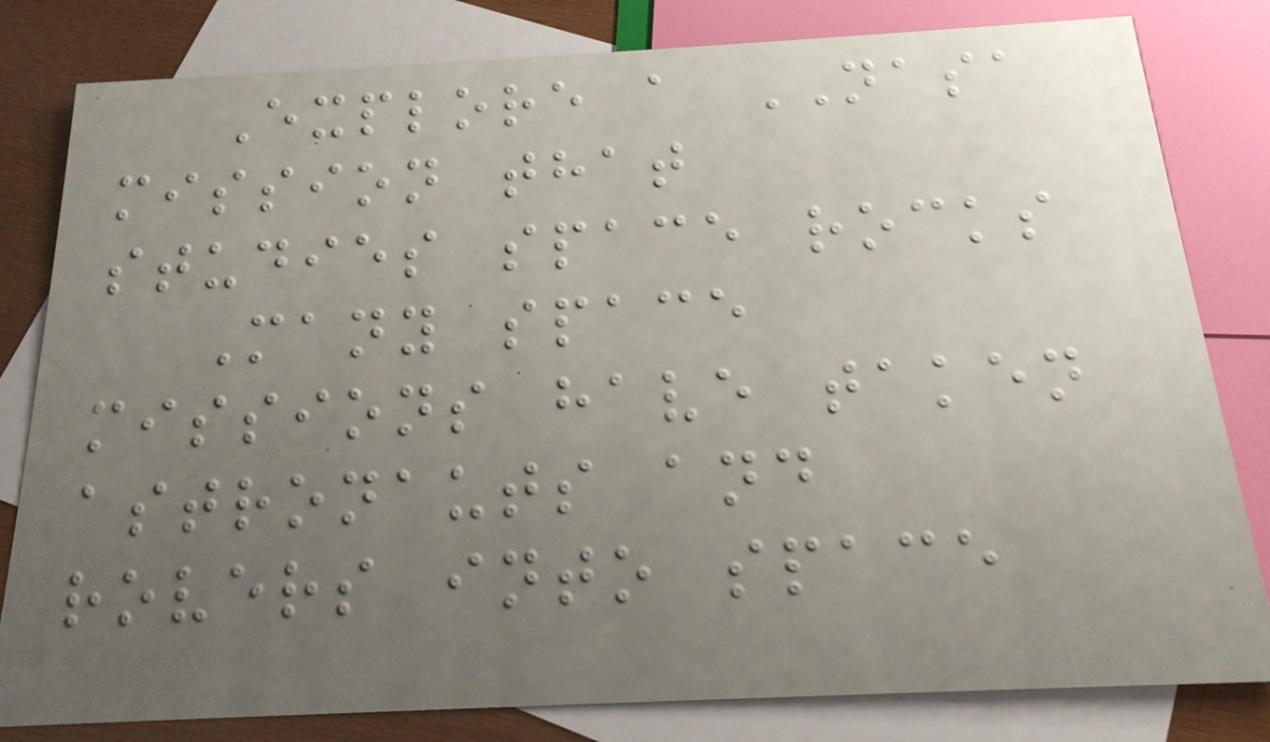Explore a NASA
mission that
studies space rocks
Many space
missions have taken
astronauts and
rovers into space
